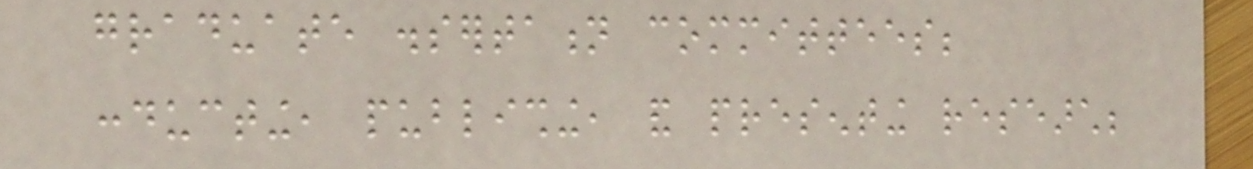graduate dissertation committees;
conducting, publishing, and presenting research;
